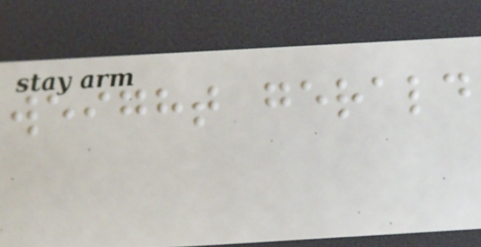weight gerald
